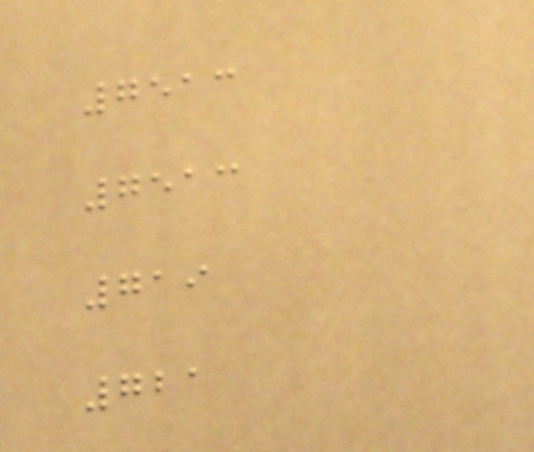7513
7513
719
721
